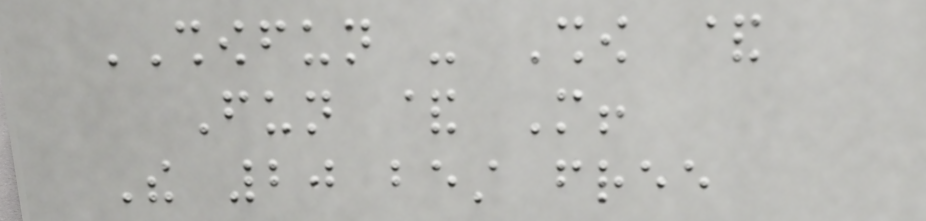SHOWFUN - Show &
Fun & More!
The 20 best free
